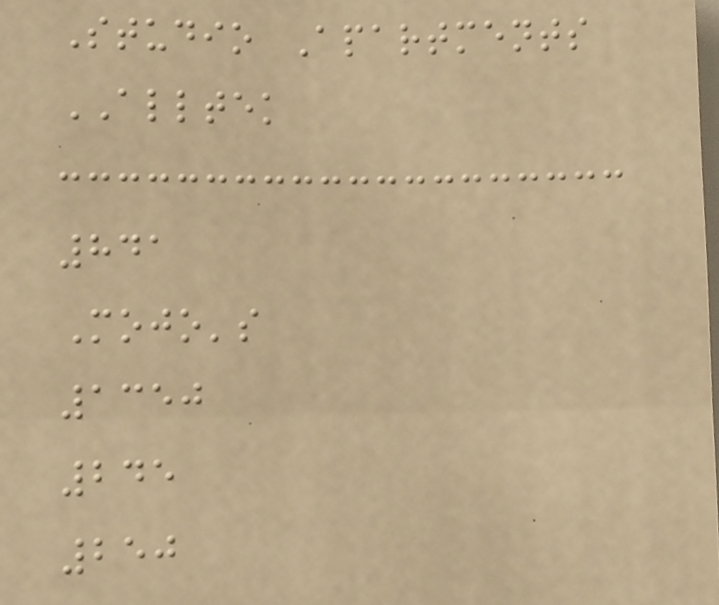Studio Apartments
ALLTEK
841
Mojo's
1350
245
250
